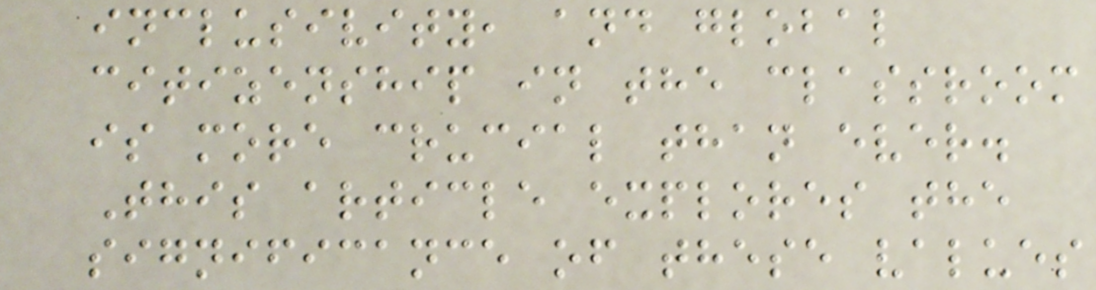inclusivity, and global
citizenship in the classroom
is more crucial than ever.
This article explores the
significance of these values
